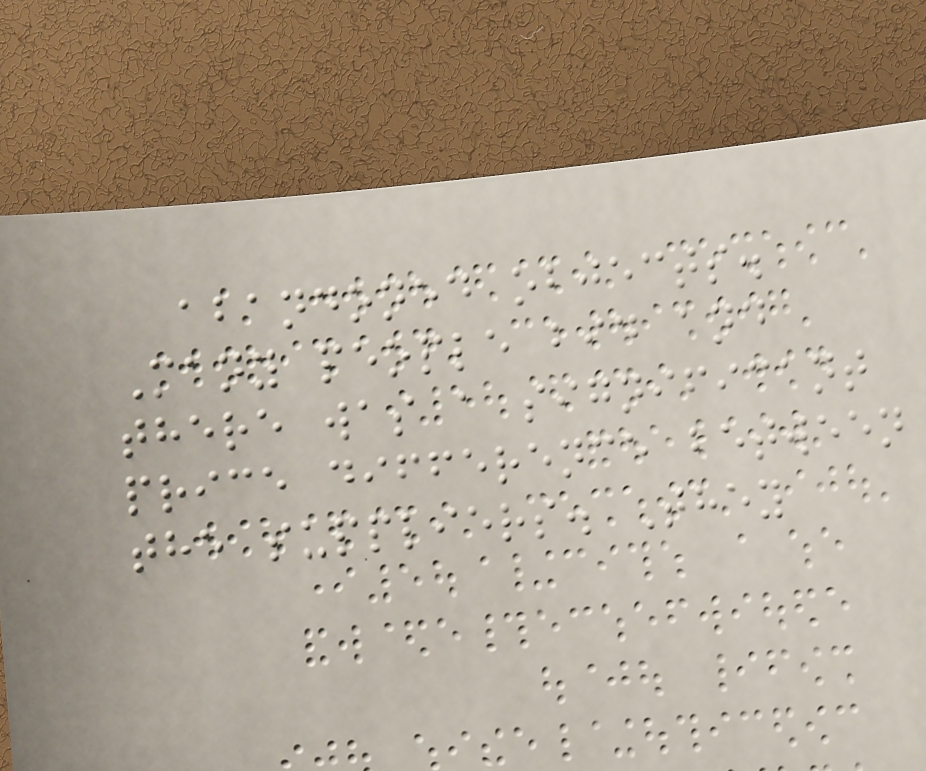abandoned objects.
Many people bid and
there was a significant
price difference between
the suppliers. They
